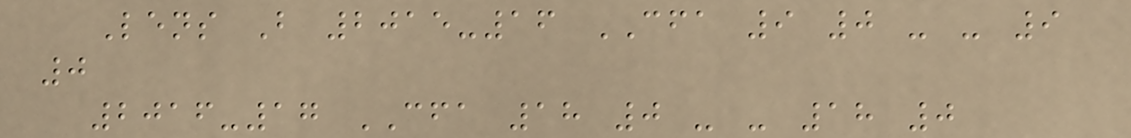Lens B 2015-16 CFA 9 0 - - 9
0
2016-17 CFA 18 0 - - 18 0
